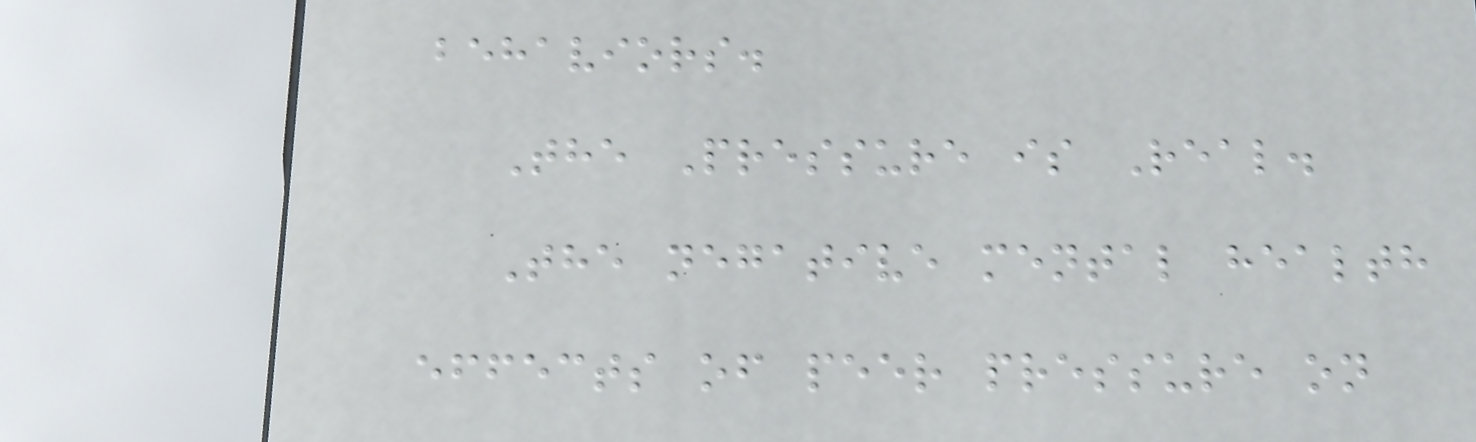behaviors.
The Pressure is Real.
The negative mental health
effects of peer pressure on
